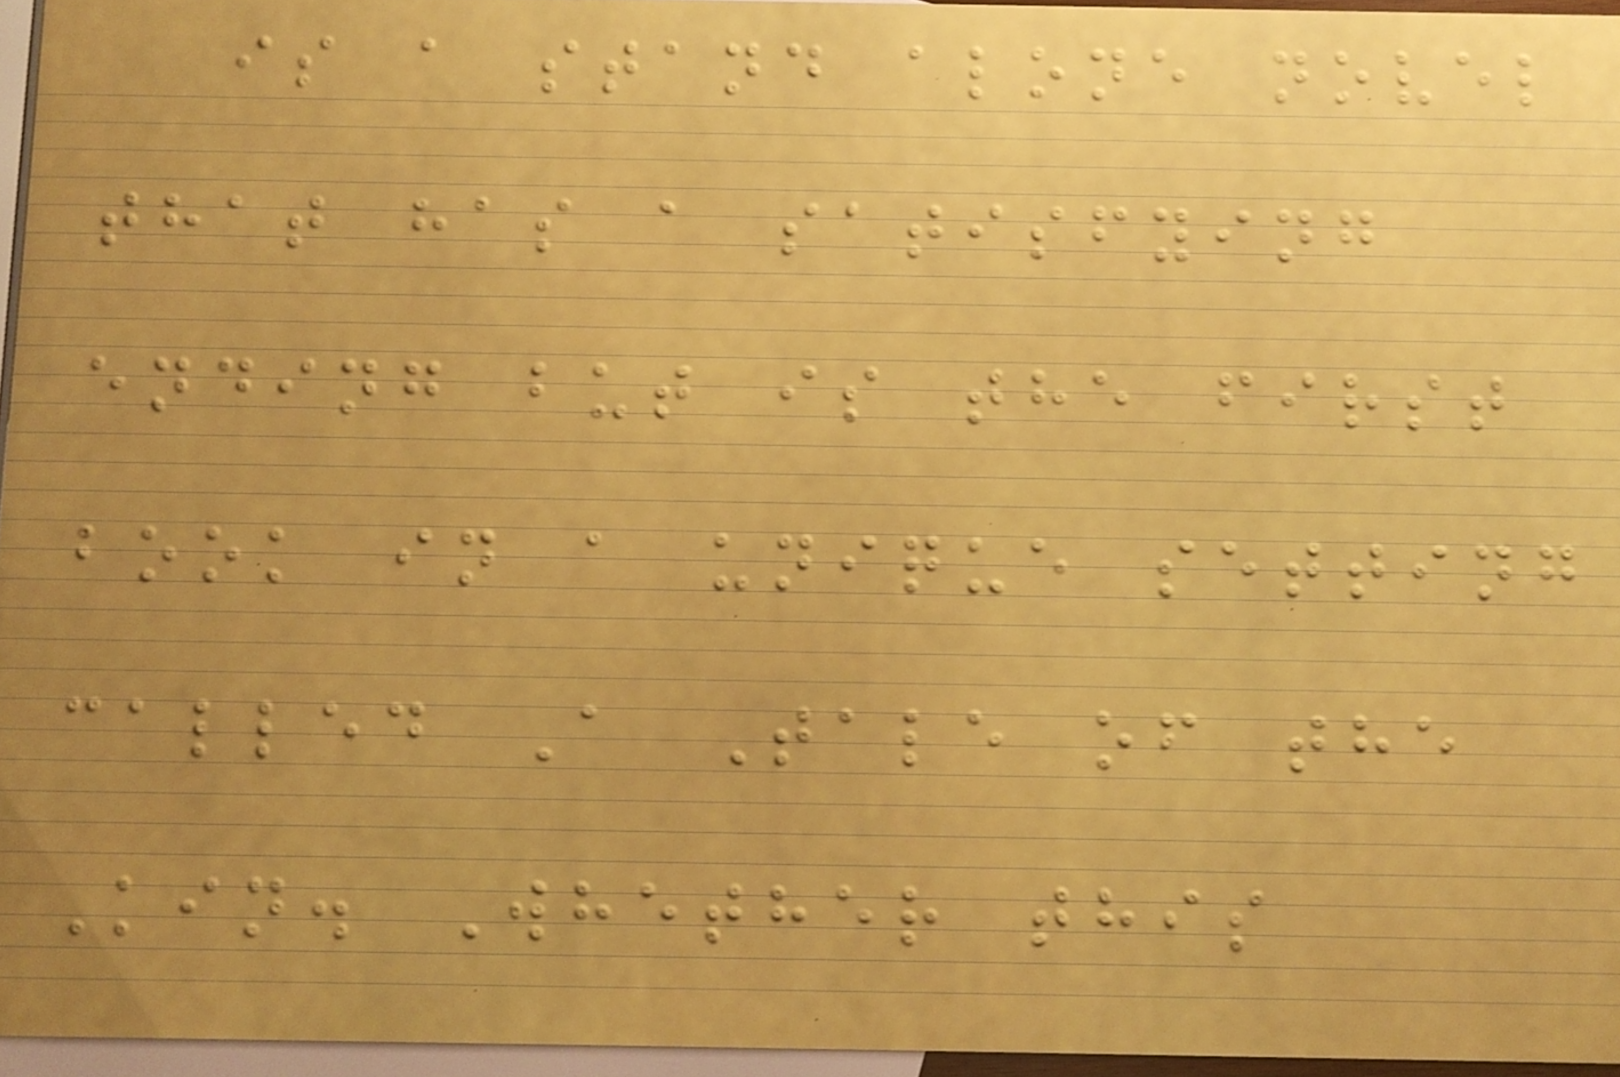is a stand alone novel
that has a satisfying
ending but is the first
book in a unique setting
called A Tale of the
Kin. Whether this
